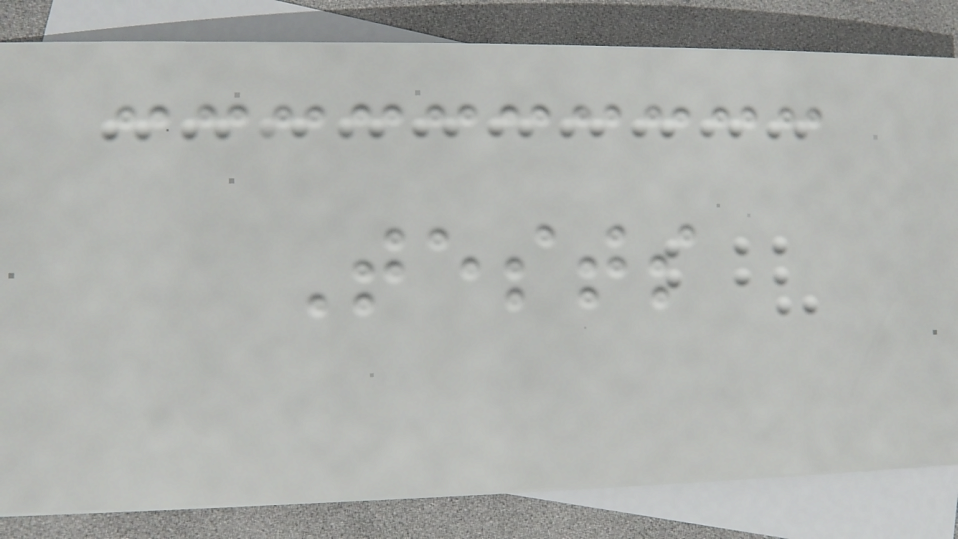Tests
